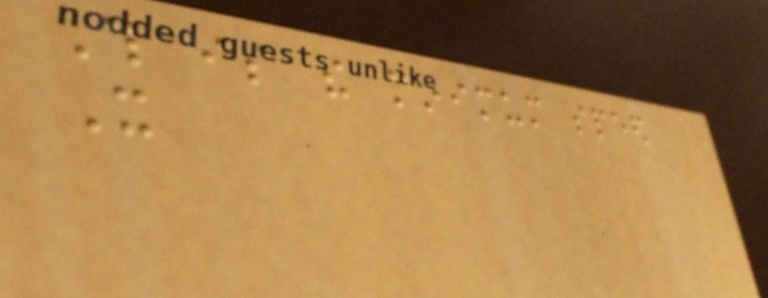This is the minimum speed
It
